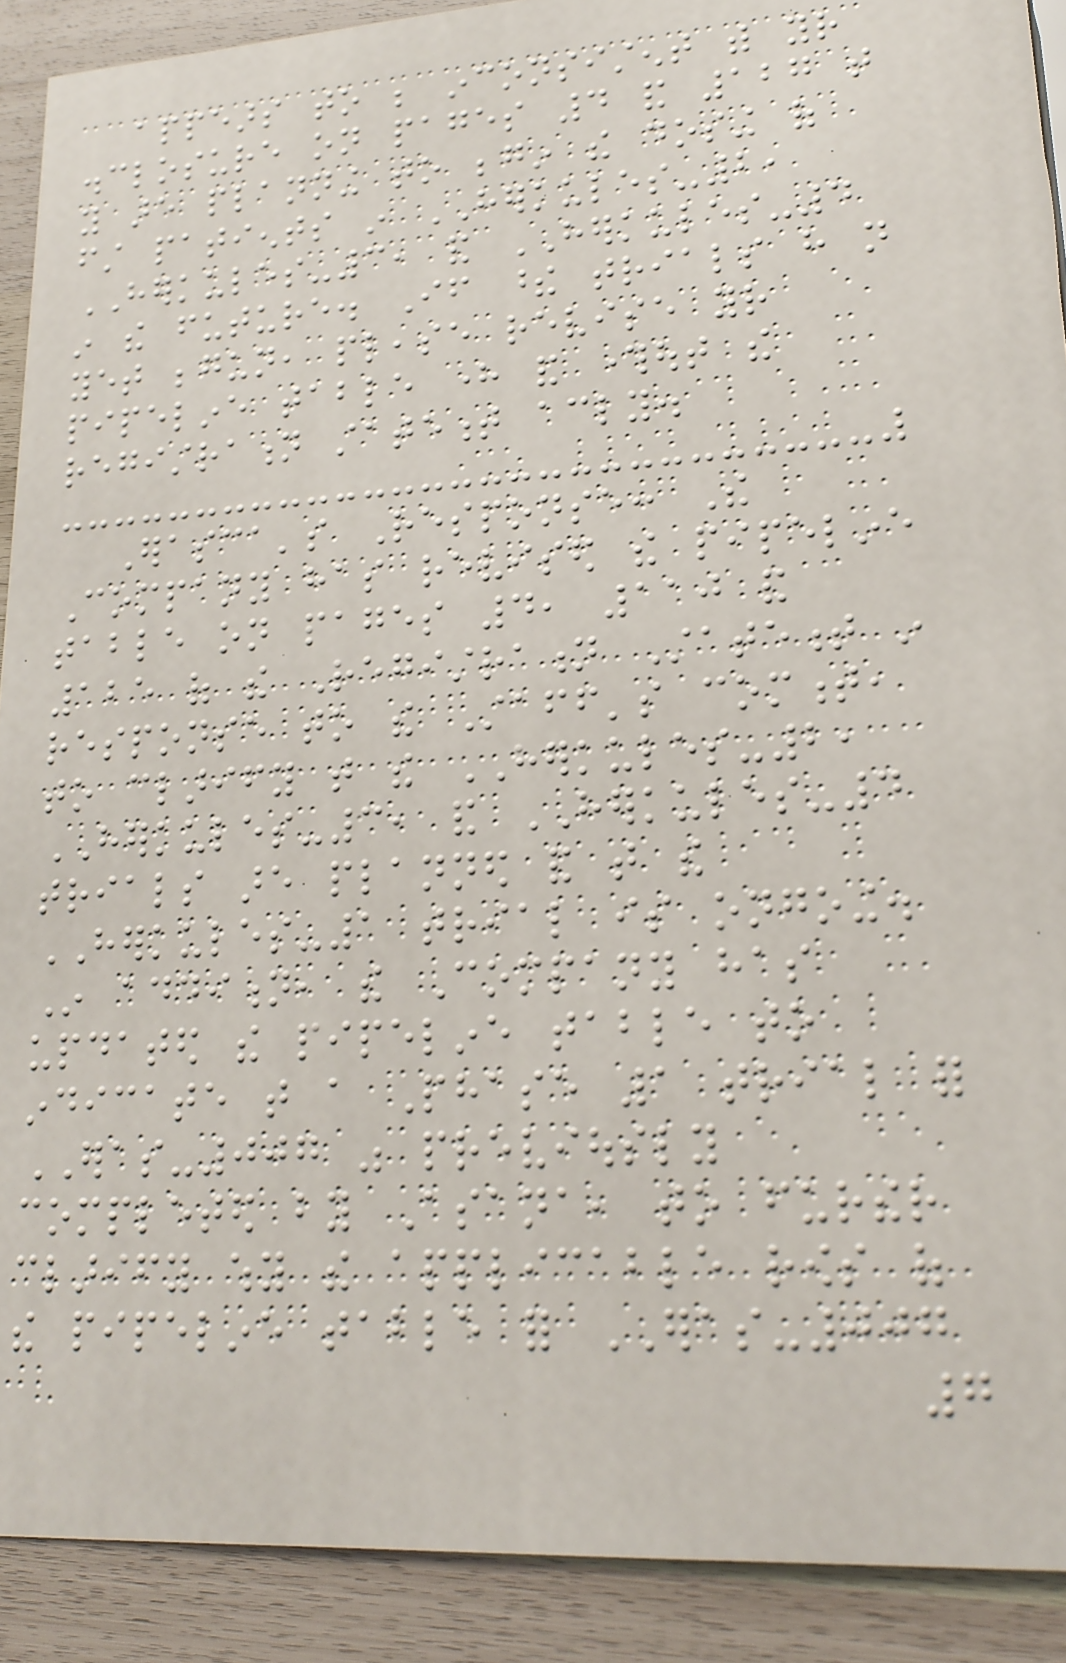appears to be inconsistent with your
disclosure on pages 4 and 127 that
you are planning to begin the dosing of
first patients in HERKULES-2,
HERKULES-3, and HERKULES-4
in the future. If these trials have not
yet begun, please revise your
pipeline table here and throughout the
registration statement accordingly.
Erasca's Response: The
Company has revised the pipeline
table on pages 4, 110 and
125 of the Registration Statement in
response to the Staff's comment,
to clarify that the HERKULES-2,
HERKULES-3, and HERKULES-4
trials are planned and that the
HERKULES-1 trial is ongoing.
In addition, the Company has
updated the pipeline table to
indicate that a Phase 1 trial for
ERAS-007 was previously
completed by Asana, to further
clarify why the applicable rows of
the pipeline table for ERAS-007
7
